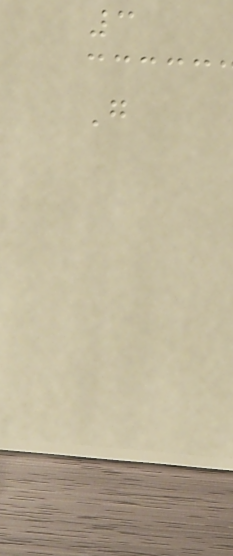3
G
